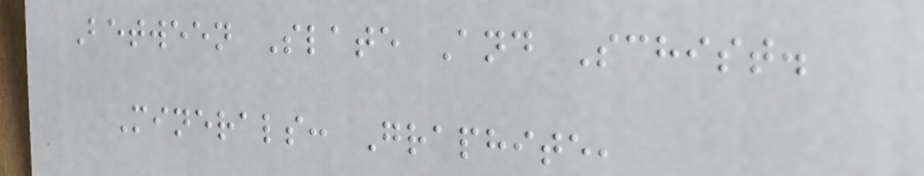Between Slate And Schist.
Minerals: Graphite,
